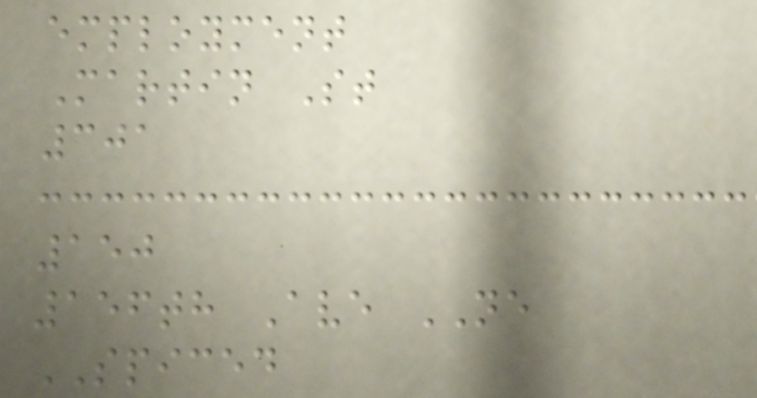employment
Martin St
301
150
156th Ave NE
SPICED
